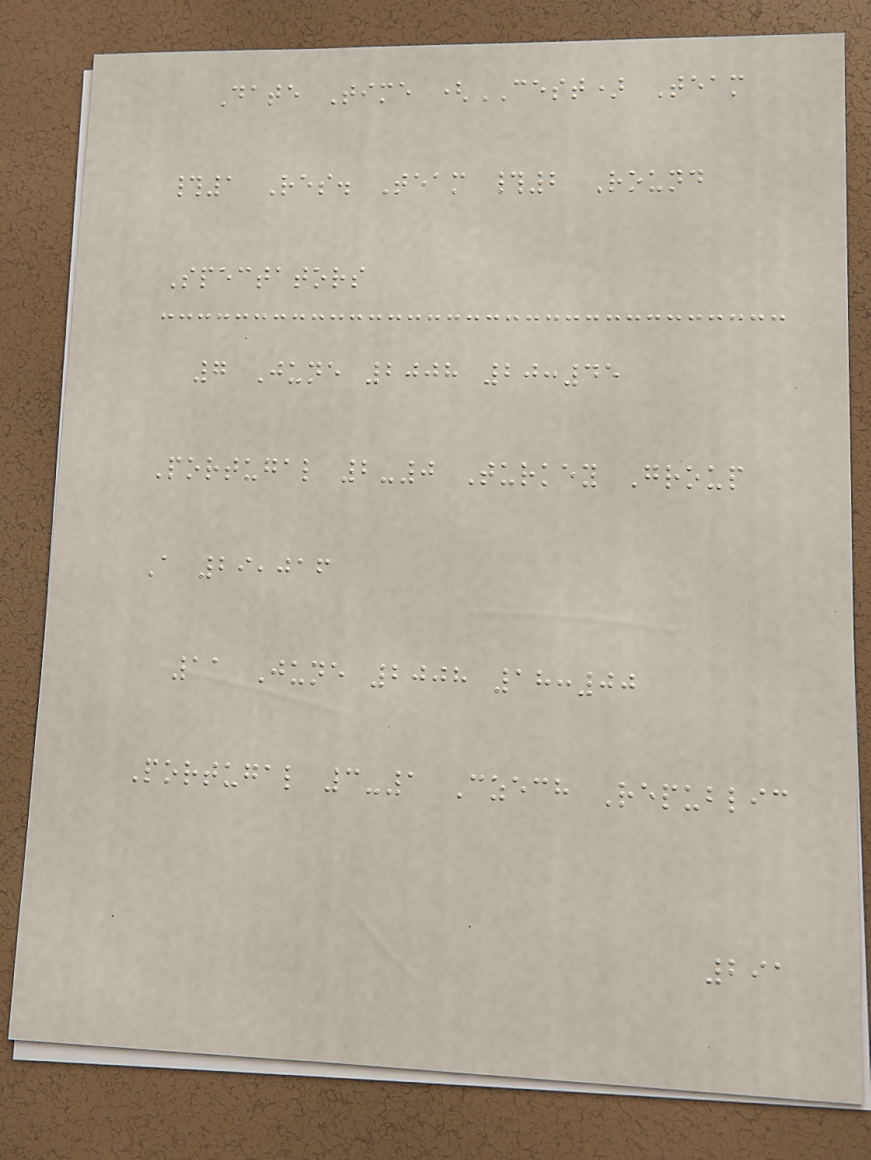Date Time (CEST) Team
#1 Res. Team #2 Round
Spectators
7 June 2008 20:45
Portugal 2-0 Turkey Group
A 29,016
11 June 2008 18:00
Portugal 3-1 Czech Republic
291
